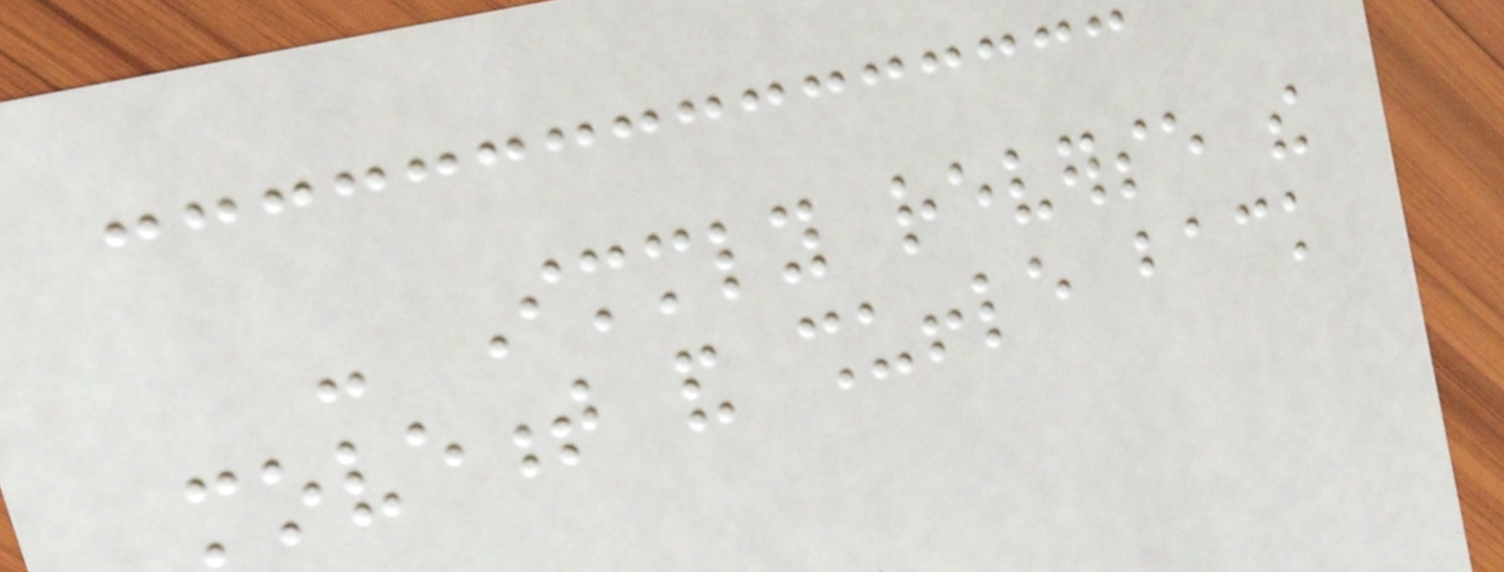- Immediately reverse the
movement and shuffle back
